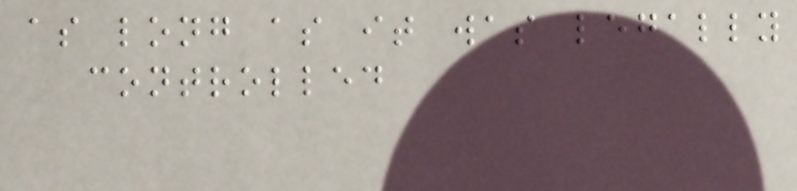as long as it was legally
controlled
